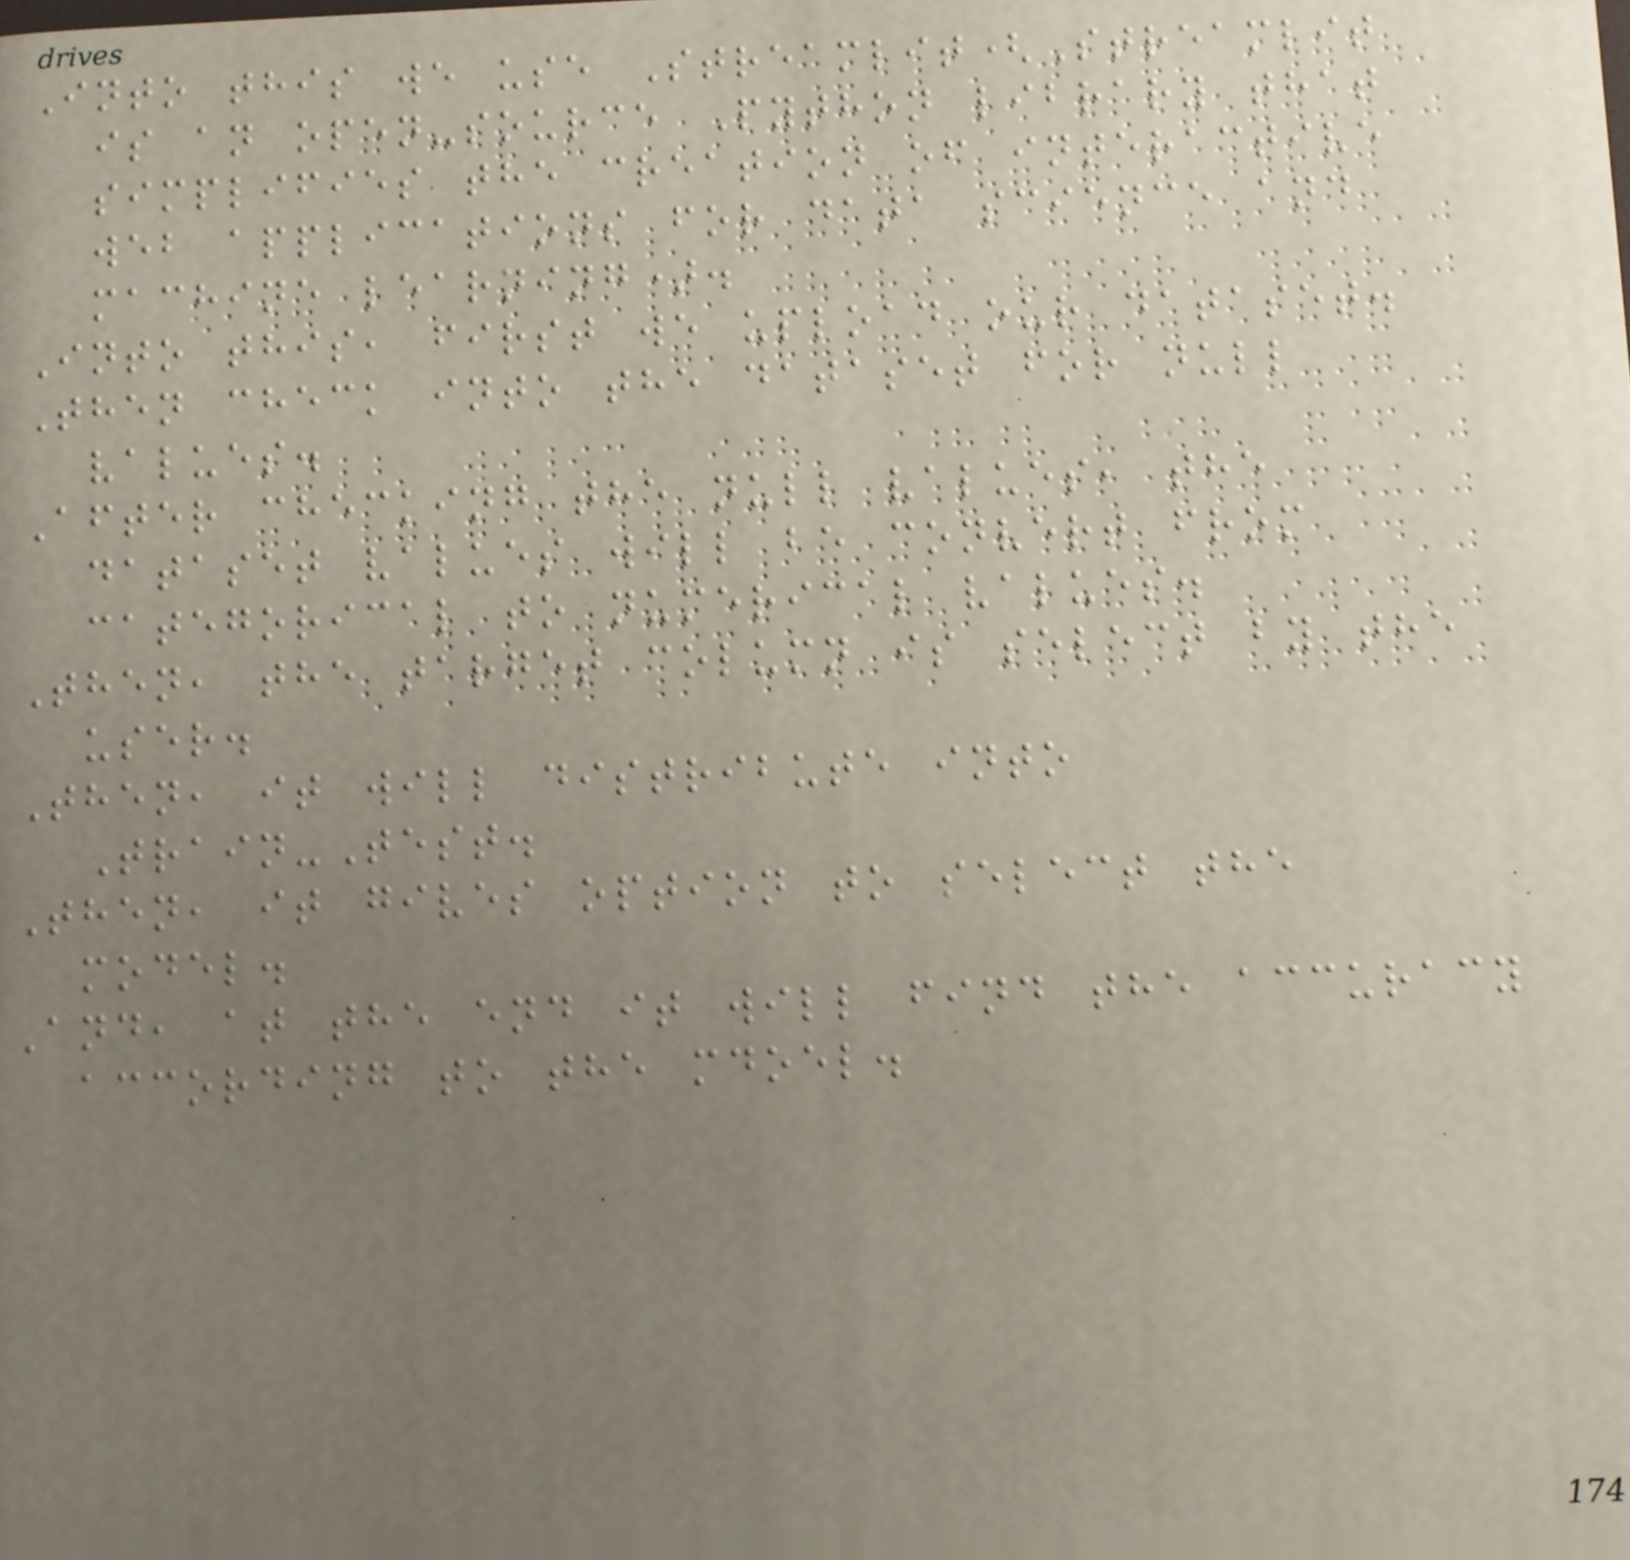Into this we use Streamlit(Streamlit
is an open-source Python library that
simplifies the creation of interactive
web applications for data science and
machine learning).
Into this, first we upload our dataset.
Then check into the dataset for null
values.
After checking the null values, the
dataset values will be convert from
categorical to numerical values.
Then, the target column is select by the
user.
Then, it will distribute into
Train-Test.
Then, it gives option to select the
model.
And, at the end it will find the accuracy
according to the mdoel.
